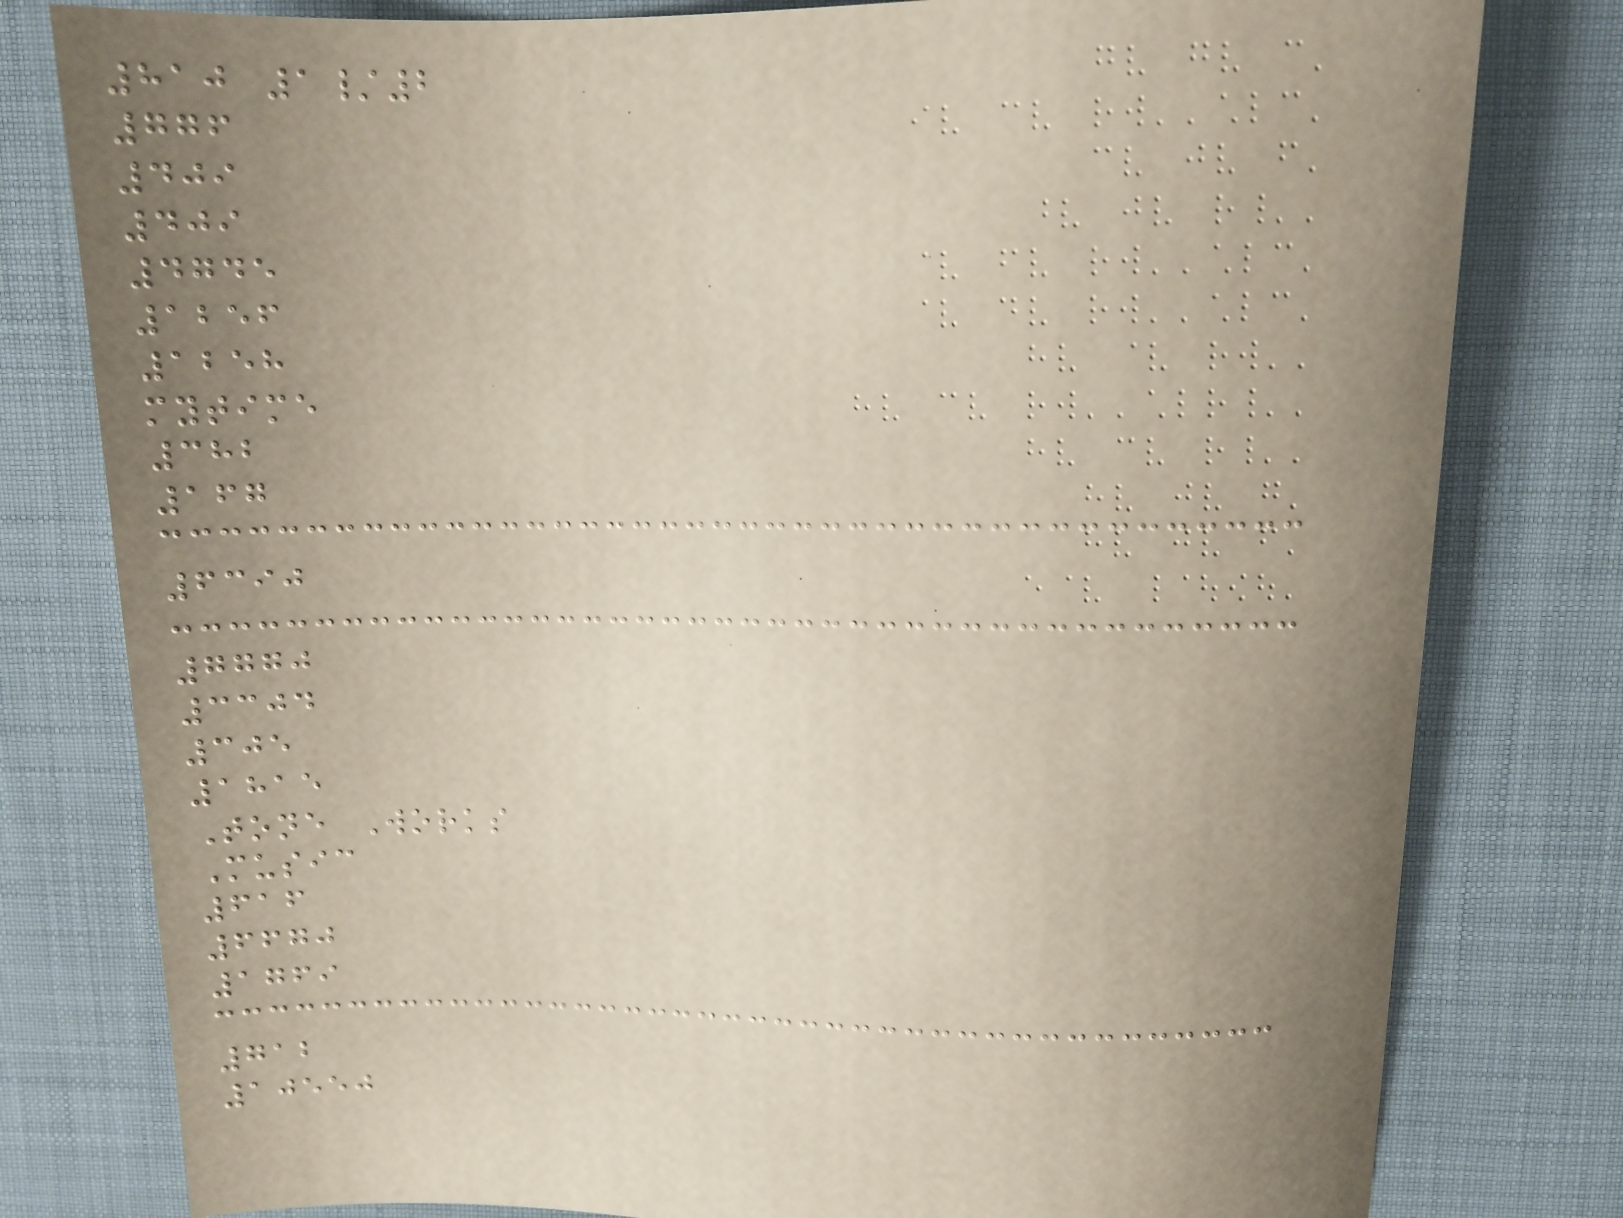810 1/2
776
409
409
4745
1256
1258
mytime
382
167
6390
7770
3304
305
1815
Tone Works
Music
616
6670
1769
712
10550
